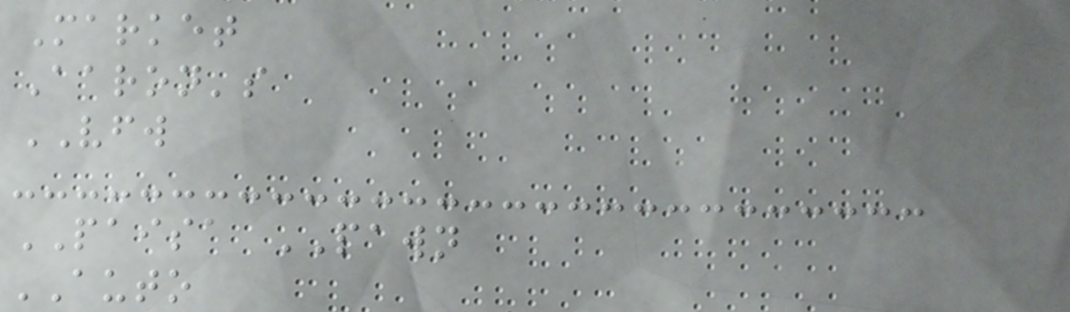Market
Aaron's
VFW
PAISA PAWN
AUTO
